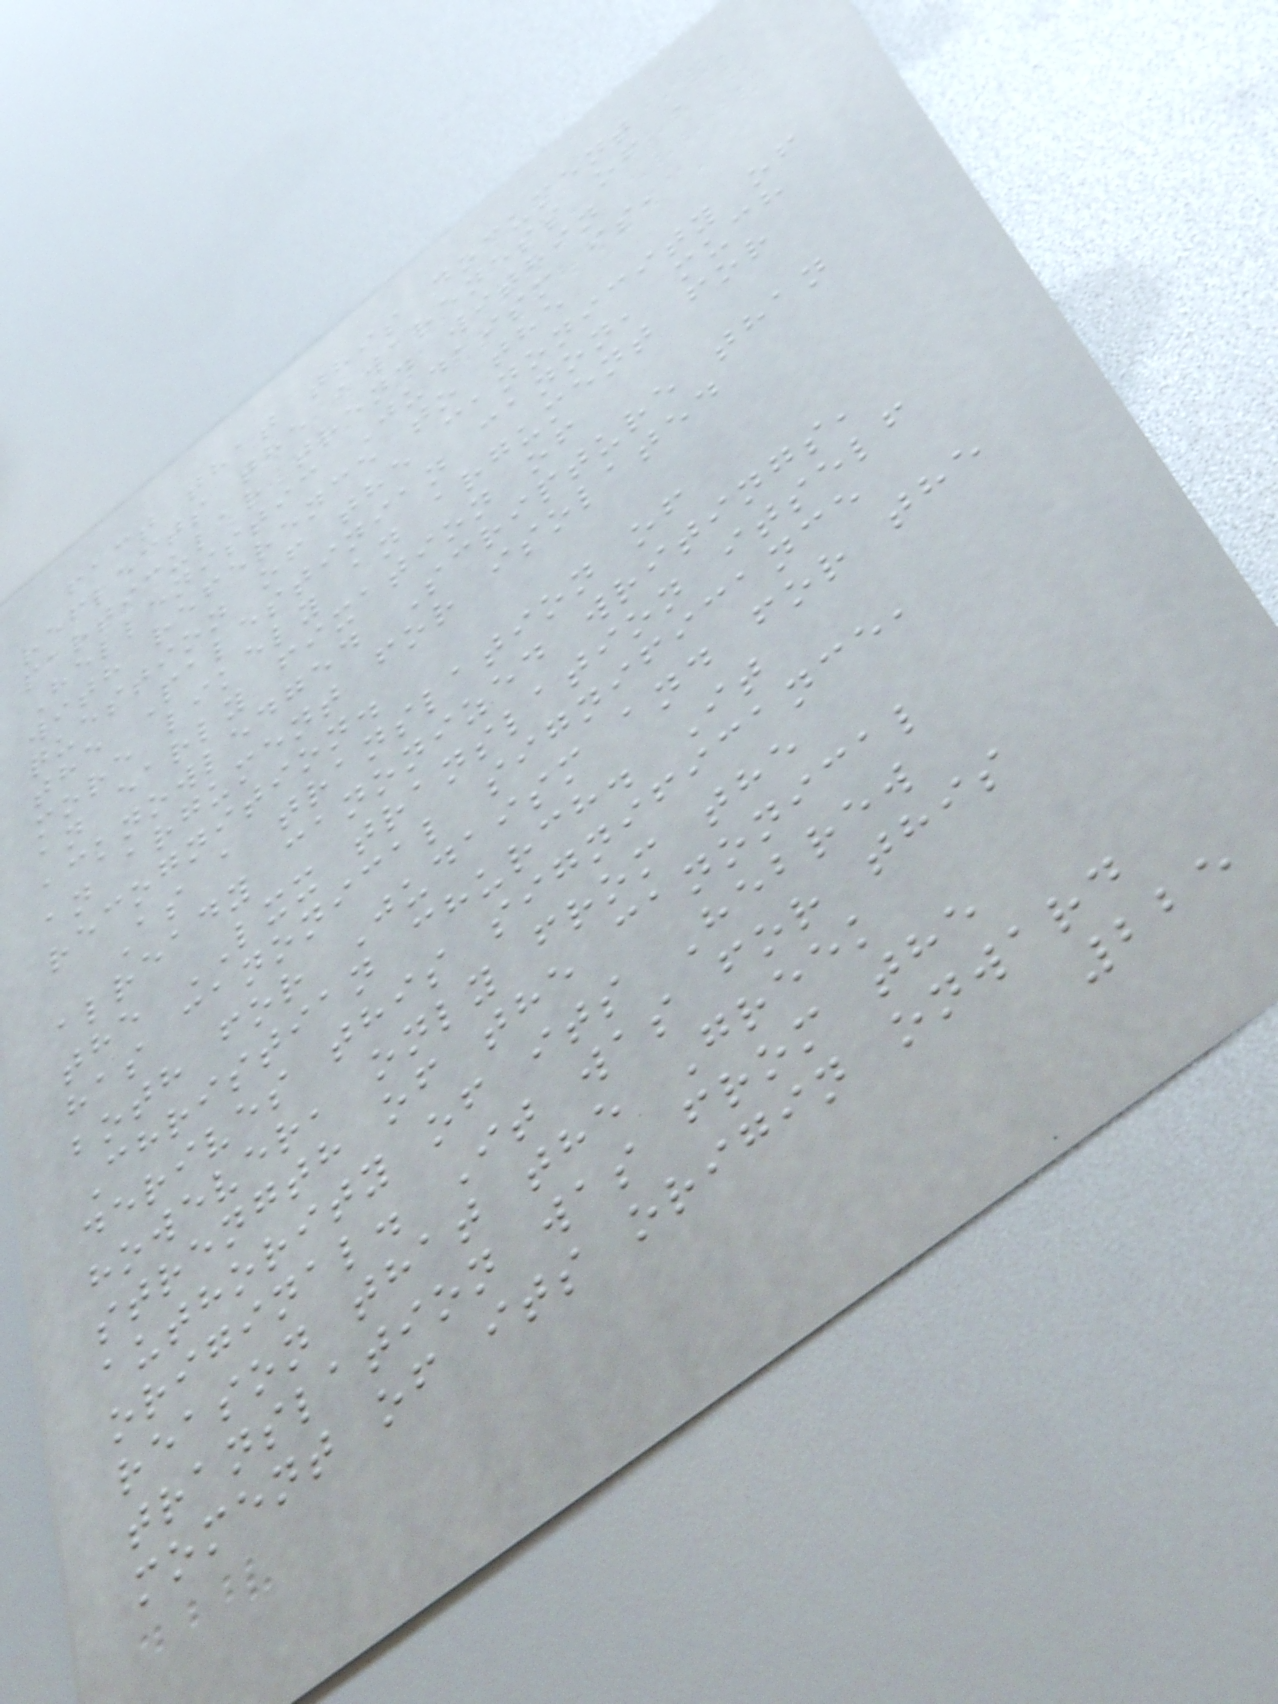fact that this document
reflects the awareness of a
particular trend within
Hellenistic Judaism is,
with reference to the
question of the canonicity of
the Palestinian canon, much
more likely an argument for
an early fixation of
acknowledged Scripture than
an argument for isolated
recognition.
As a translation of
already canonized writings,
the LXX translation itself
has canonical significance
both for Judaism and for the
Christian church. It
derives this significance,
however, only from the
strength of the canonical
authority of its Hebrew
original. It was for this
reason that the Greek
translation was from the
moment of its origin onward
225
